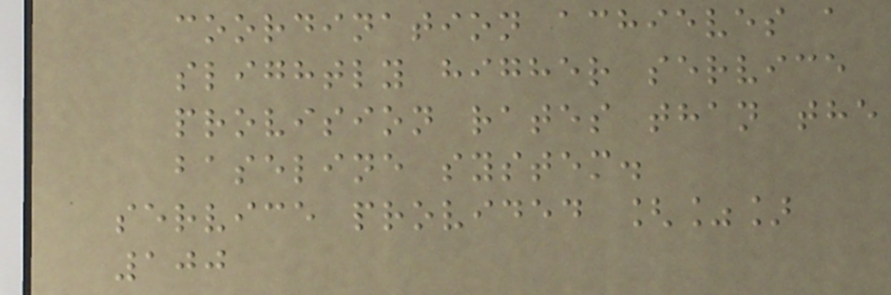coordination achieves a
slightly higher service
provision rates than the
baseline system.
service provided [%]
100
